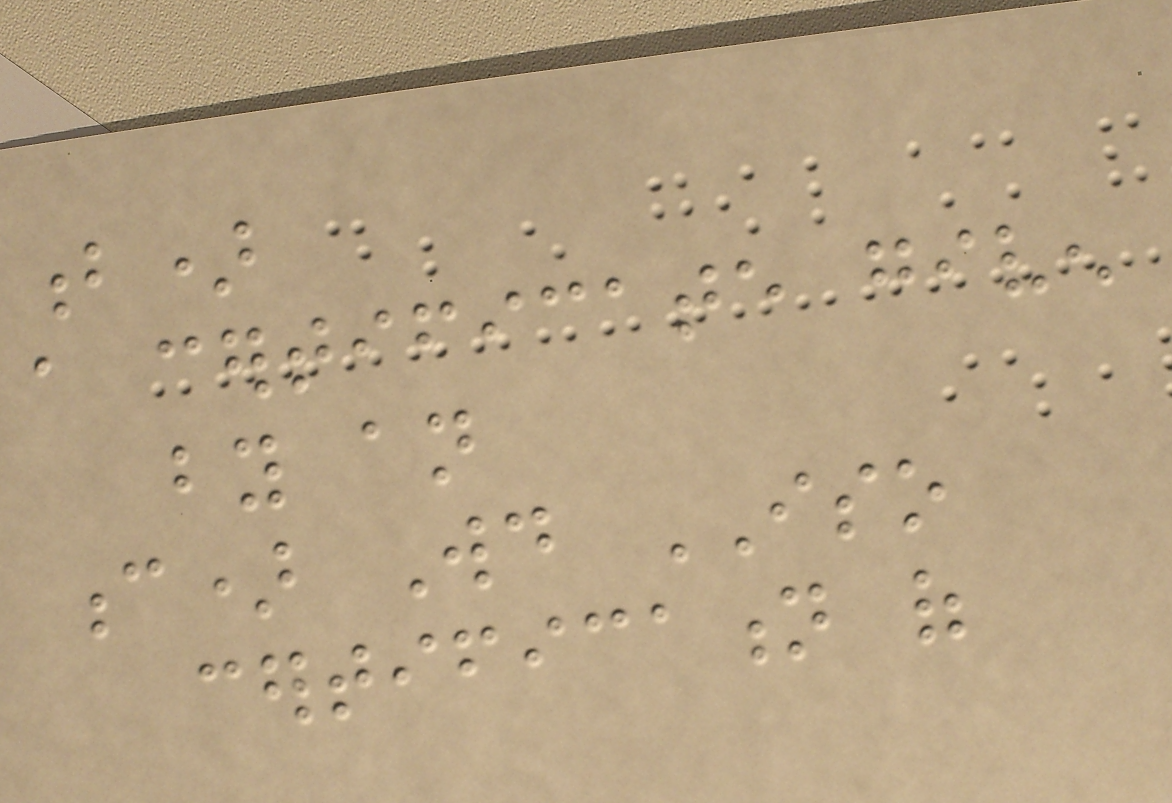b)
a certificate given
by an
c) Would ISO
certification of
